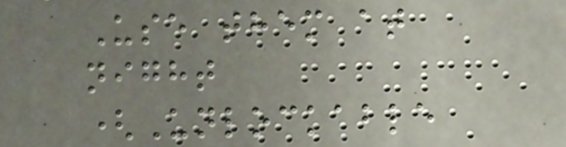Use them at
night
(Unlockable
